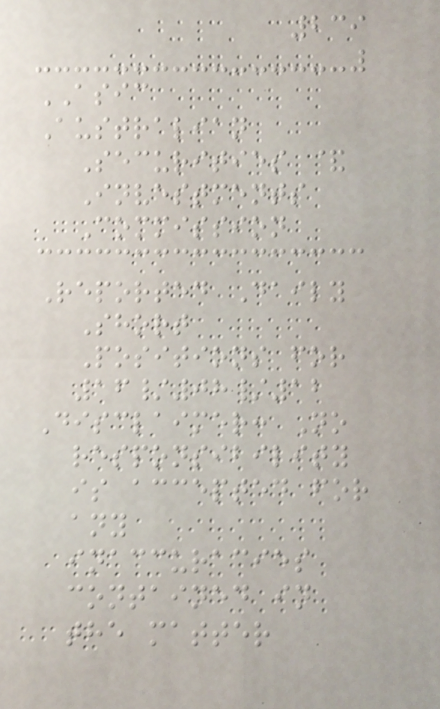239
ASIC
Australian
Securities &
Investments
Commission
Reported Daily
Short
Positions for
16/08/12
Disclaimer: No
responsibility
is accepted for
any
inaccuracies
contained in
the matter
